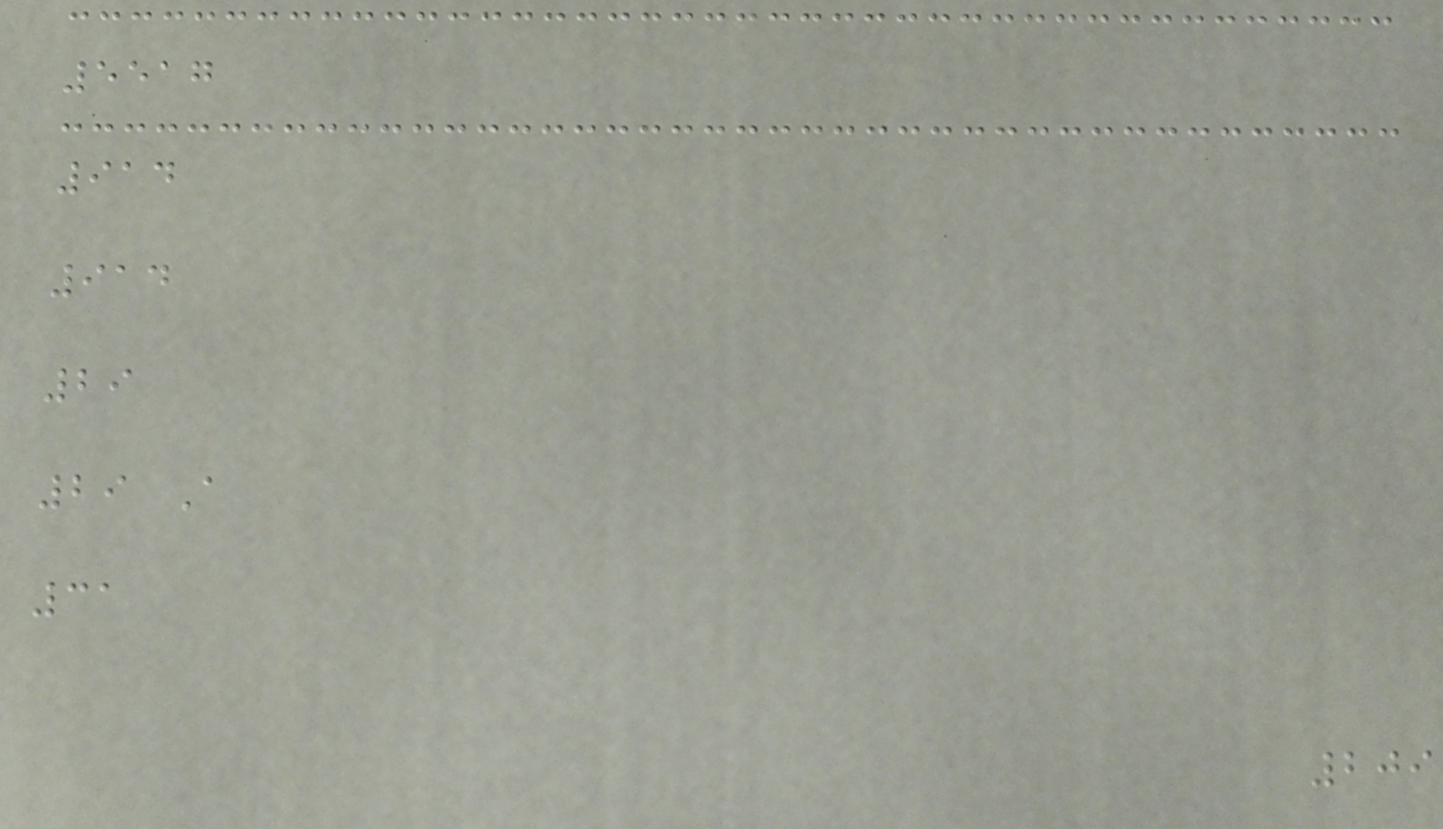5517
914
914
29
29 A
31
209
